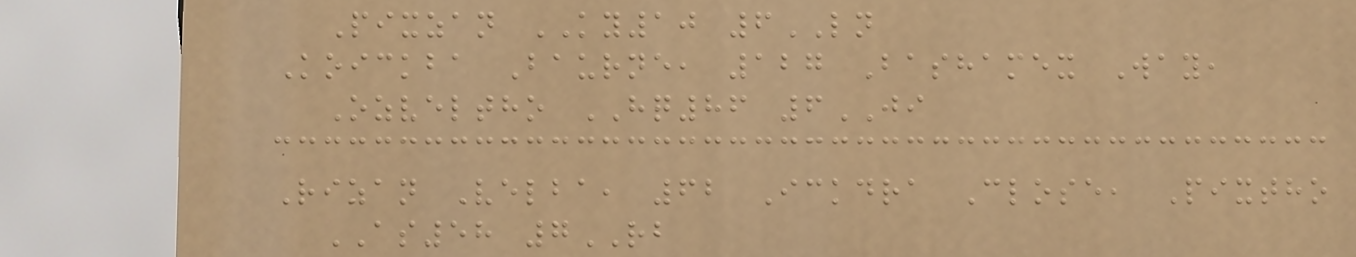Pixzan KY10 6LN
Koickba Baurne, 127 Bashamex Way,
Ozveltho HQ86 6JI
Rizan Velba, 62 Ickdra Close, Pixtho
AS58 7RB
